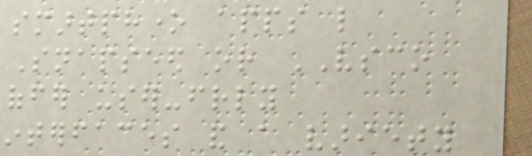smartphone apps like
Snapseed or VSCO
offer user-friendly
interfaces and a variety
